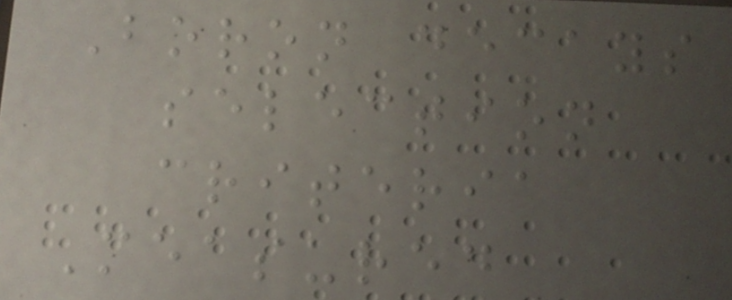Boron decays
selection
criteria
Measured
